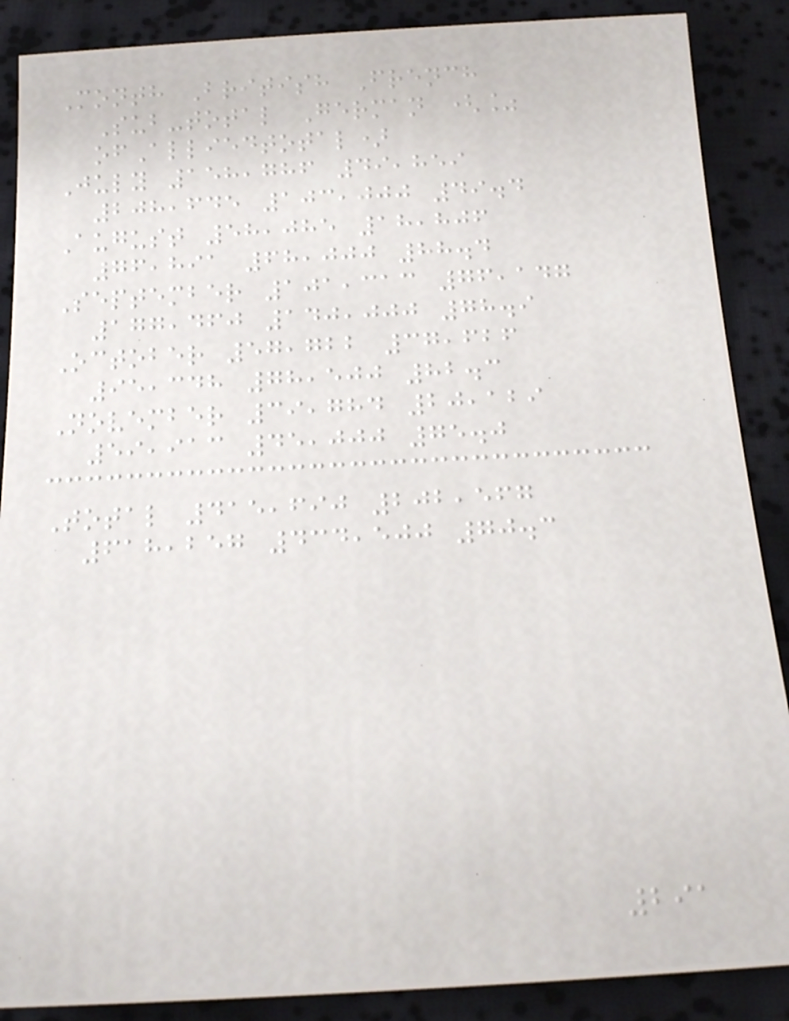Month British French
Sub-total German (%
ofAlliedtotal)
July 158,786 49,859
208,645 103,000 49.4
August 58,085 18,806
76,891 68,000 88.4
September 101,313 76,147
177,460 140,000 78.9
October 57,722 37,626
95,348 78,500 82.3
November 39,784 20,129
59,913 45,000 75.0
Total 415,690 202,567
618,257 434,500 70.3
291
